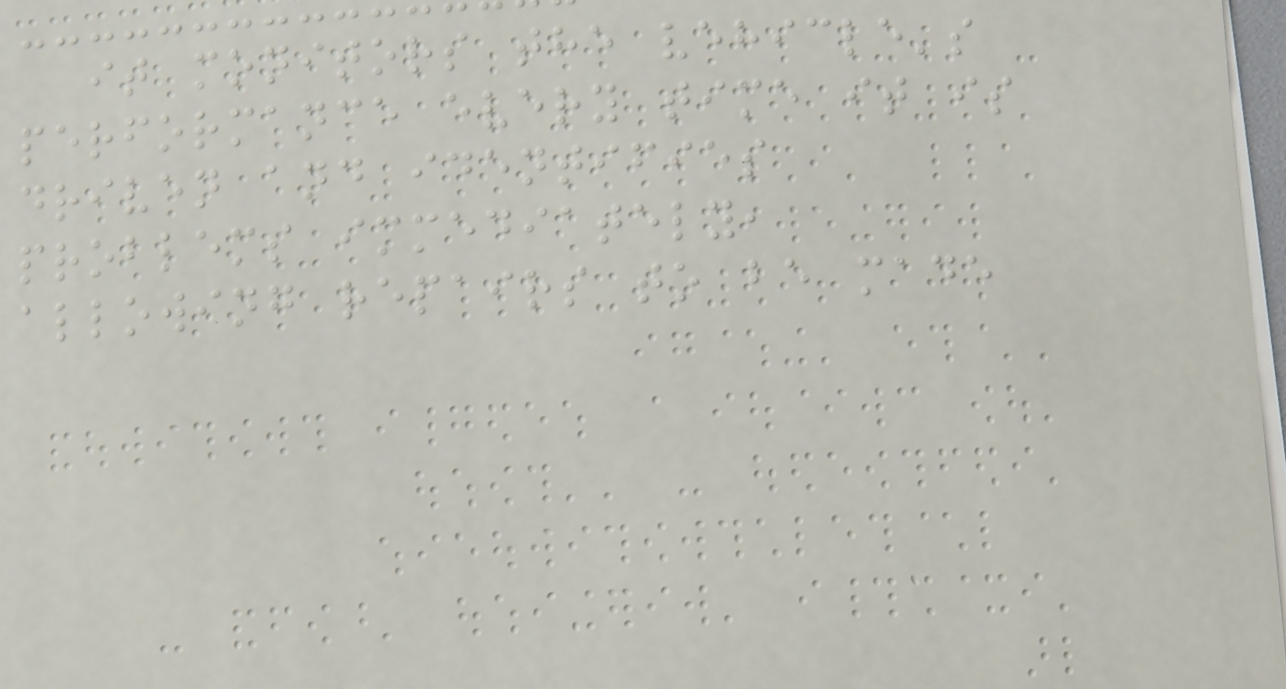it monitors the vehicle's
performance every time it is
driven and identifies
problems immediately,
allowing repairs to be made
